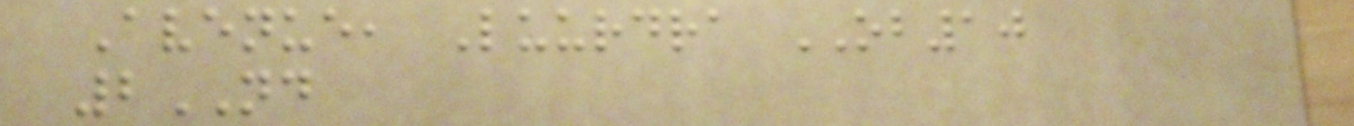Avenue, Luurdra OB10
2ND
